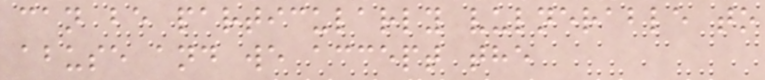can be particularly vulnerable to
abuse and we accept the
